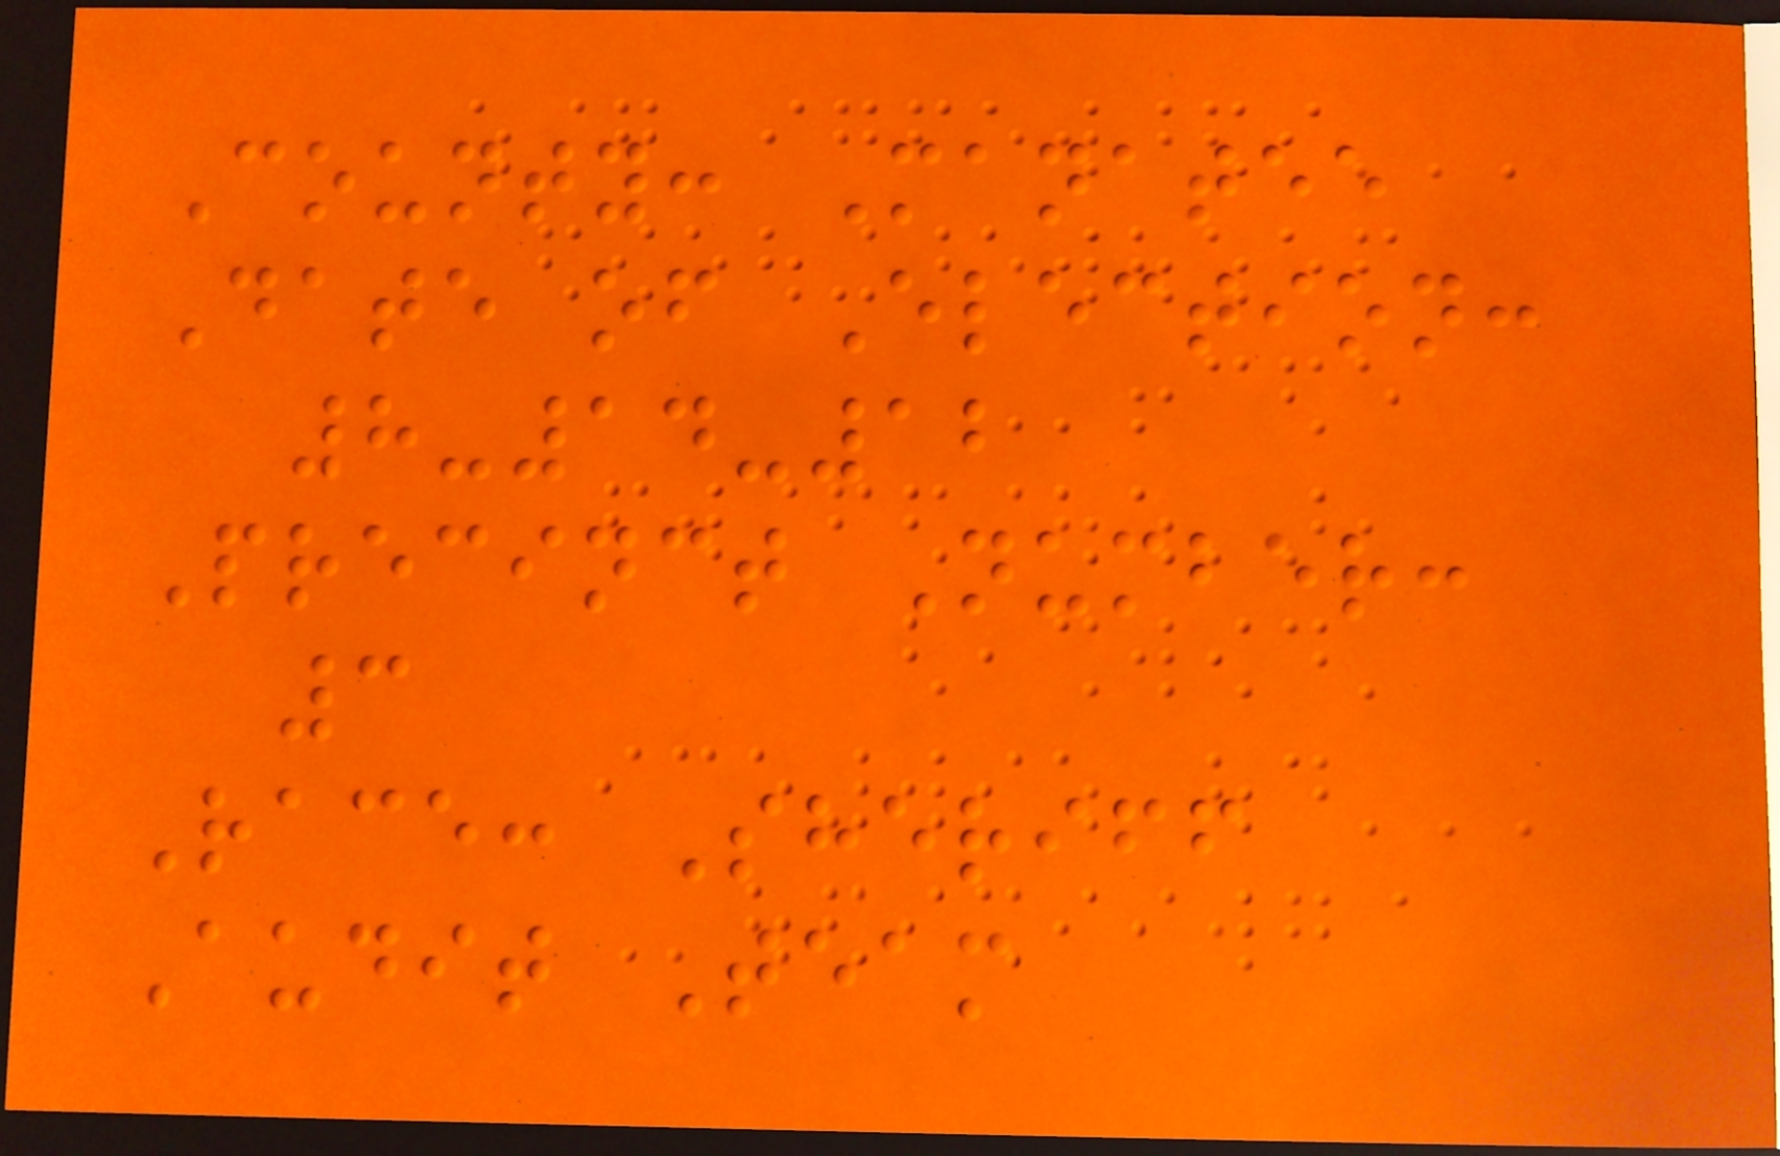County: Manatee
Date of Election:
8-14-12
Precinct Number:
3
Race: Sheriff
Audit Team
